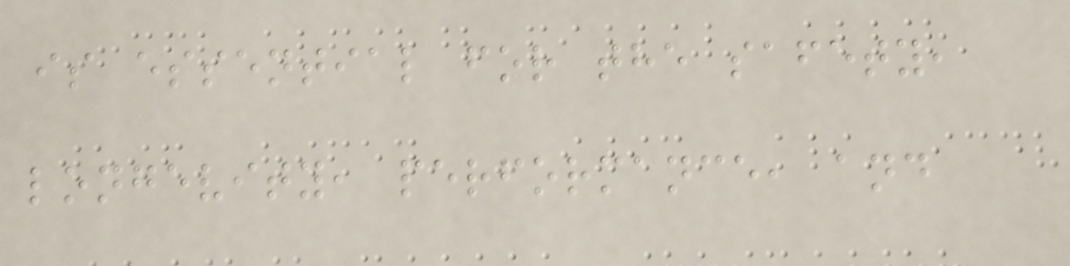is essential for the safety,
longevity, performance, and
